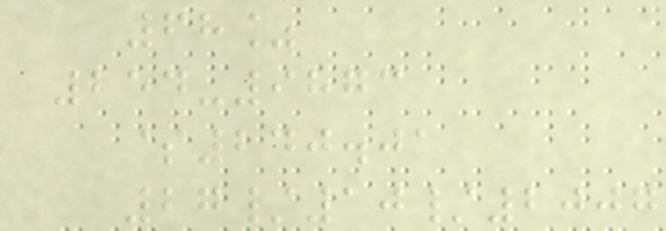68%
254-9873
$240.01
27/10/2007
